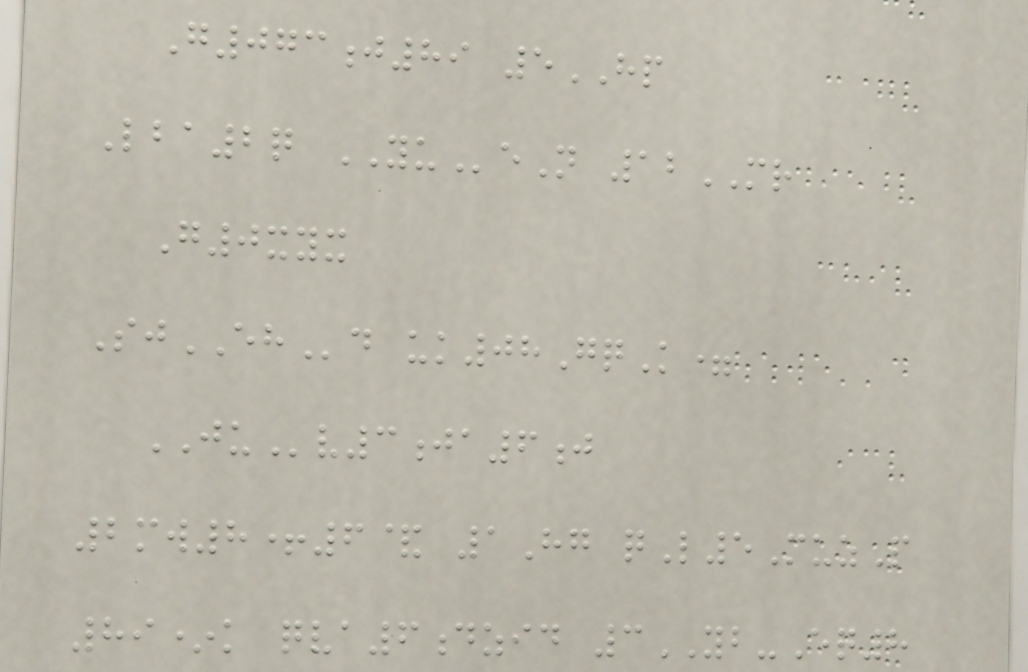G073j89 5HP
Lba2q YUeN 12MR
G0xyx
SjEHd uk08GqK=
JUv3ja6j
2mw8+6& 1Hg qL5MuzP
89*k qva6dzid 3YB-Eq8
